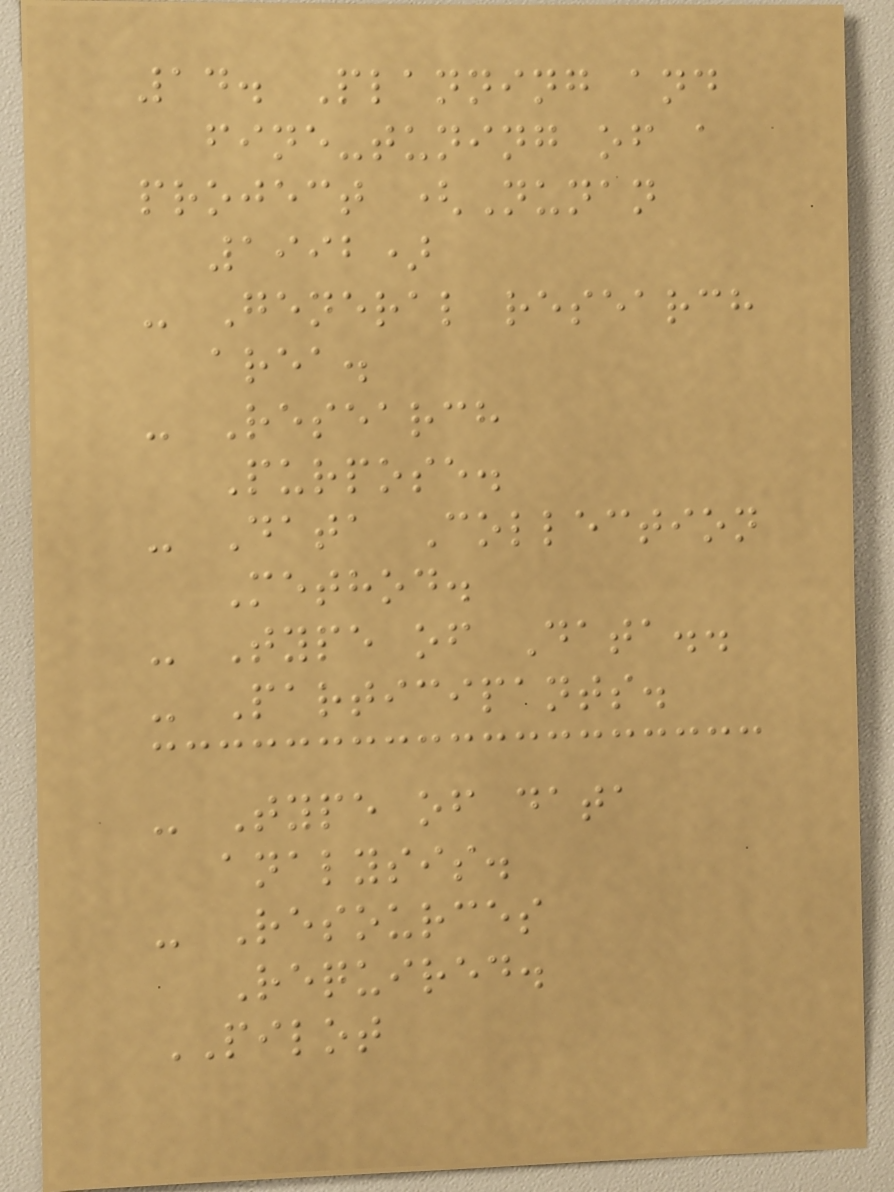14. Planning and
fine-tuning of a
project (Nunan
1992)
- General research
area.
- Research
Purpose.
- Data Collection
Method.
- Type of Data..
- Participants.
- Type of data
analysis.
- Resources
Required.
PILOT
